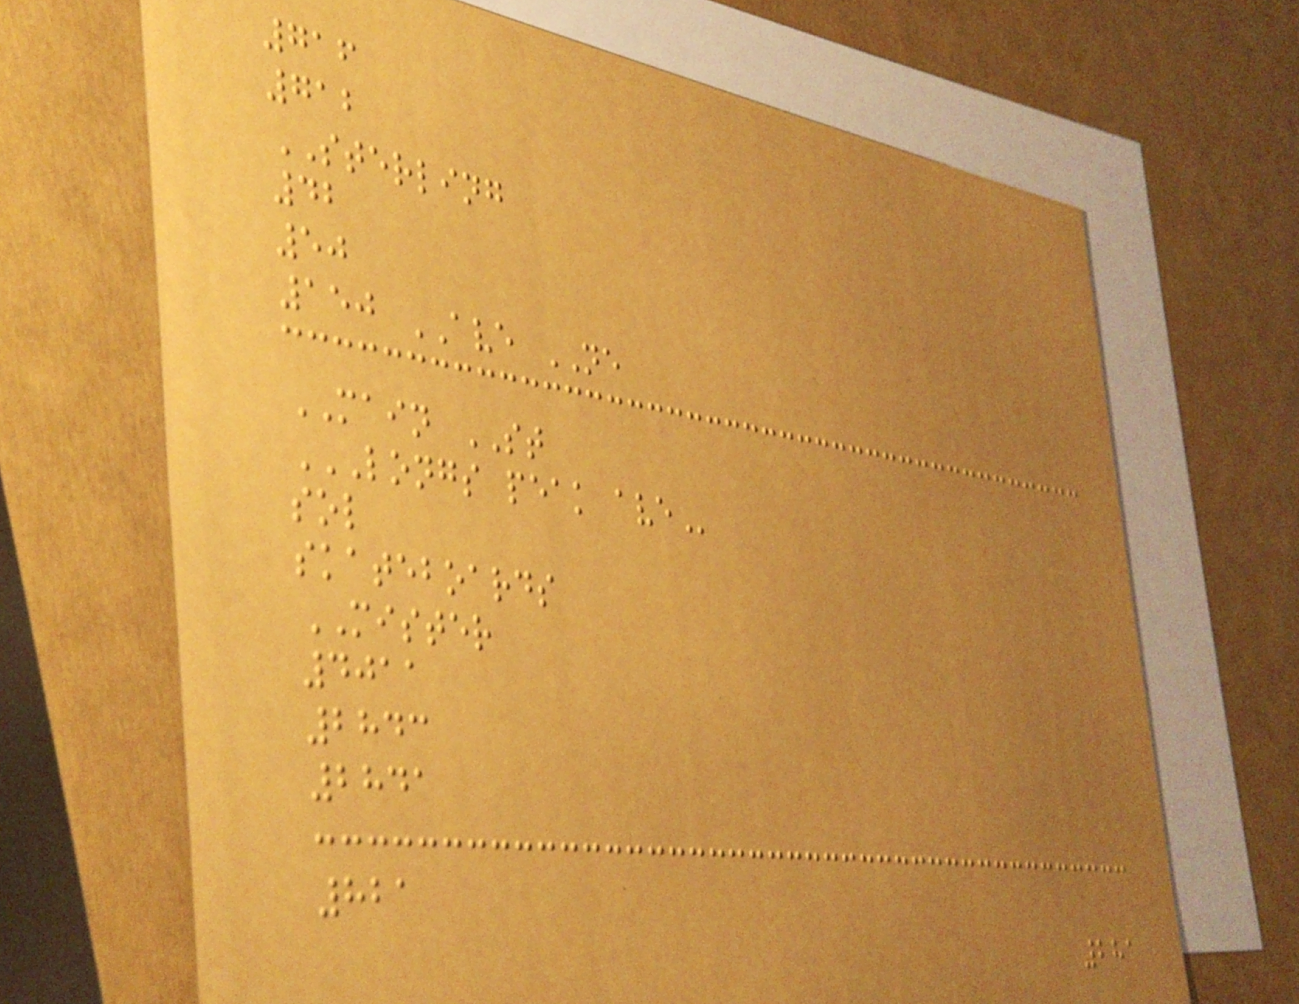716
712
STERLING
42
50
150 AVE NE
MAIN ST
LONGS PEAK AVE
sol
skateboards
MISTER
4011
2843
2841
821
281
